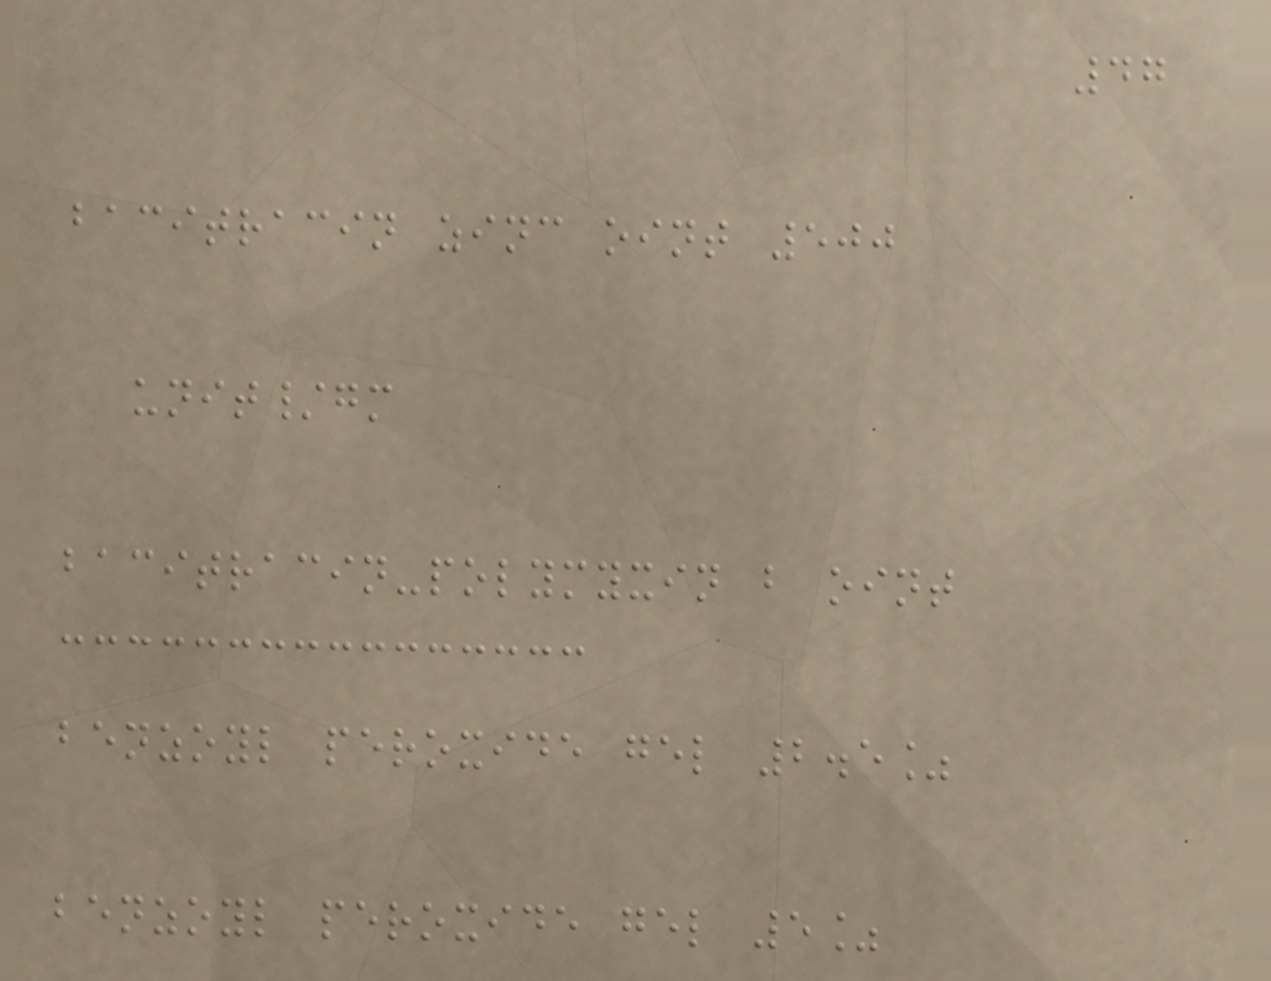47
bacitracin zinc oint 500
unit/gm
bacitracin-polymyxin b oint
benzoyl peroxide gel 2.5%
benzoyl peroxide gel 5%
